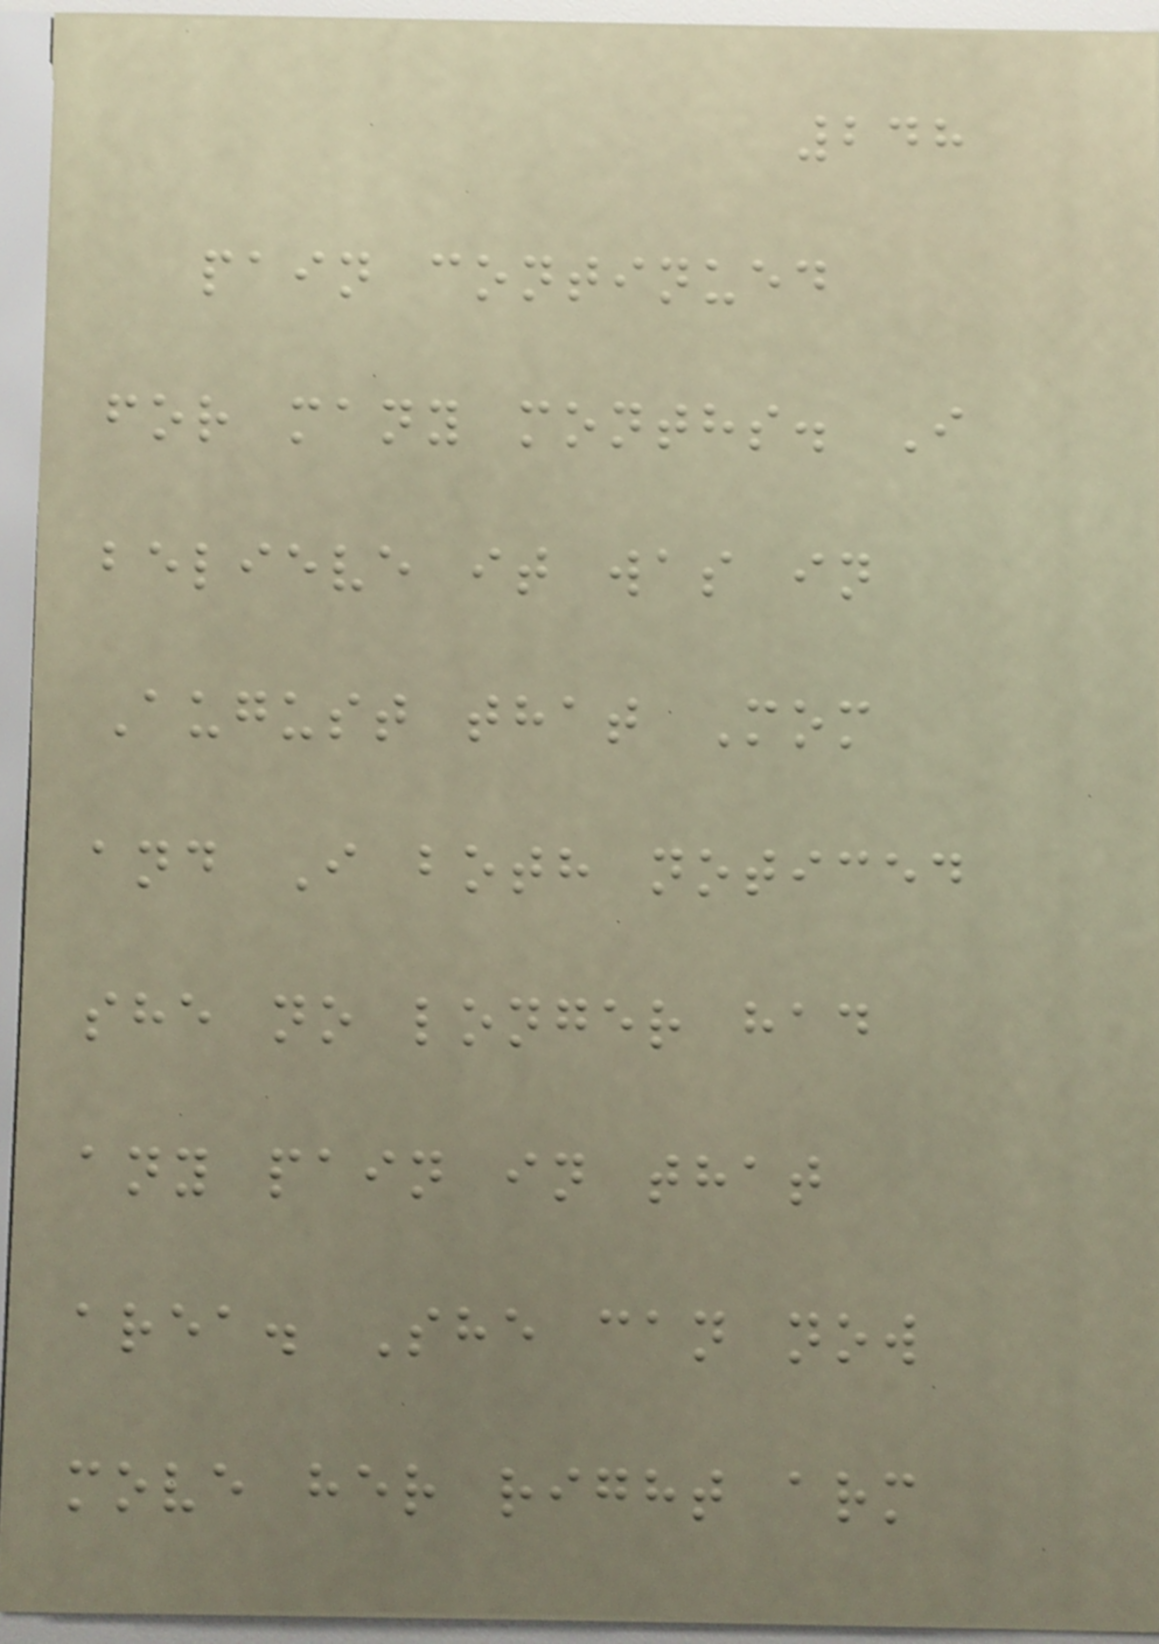248
pain continued
for many months. I
believe it was in
August that Mom
and I both noticed
she no longer had
any pain in that
area. She can now
move her right arm
